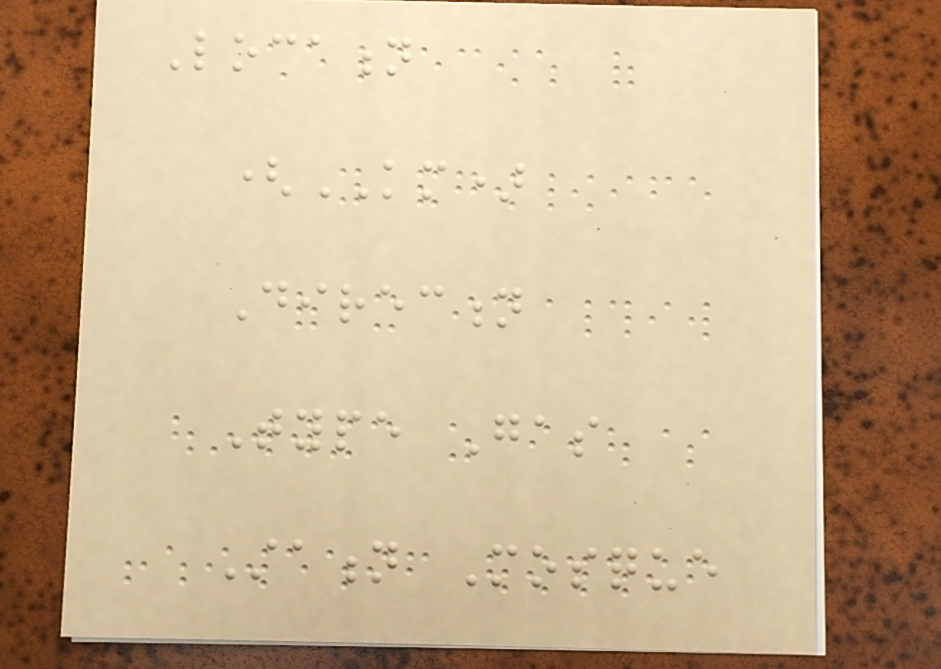Location
(KM)
Direction
Type Gas
Station Mosque
